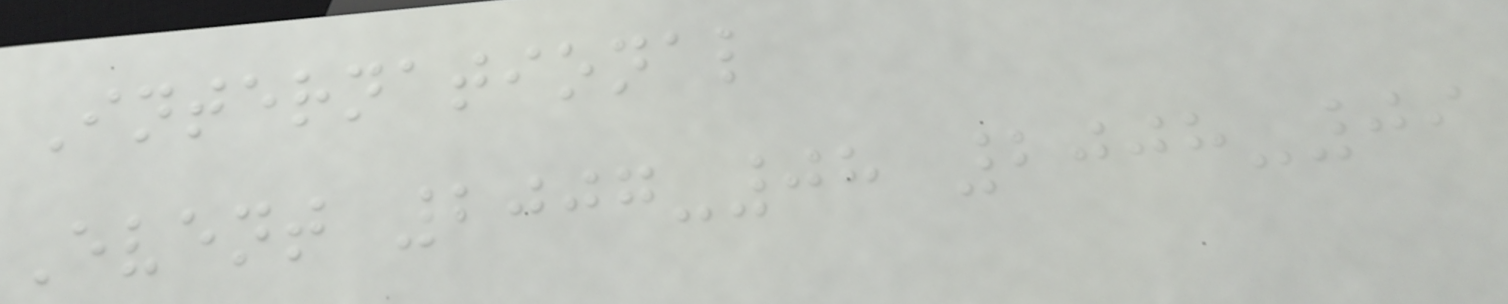International
Event 2007-08 2008-09
